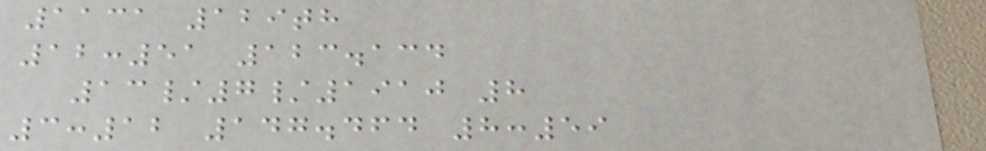1131 129th
12:51 123.134
13/7/1910 8
3:12 147.464 8:59
